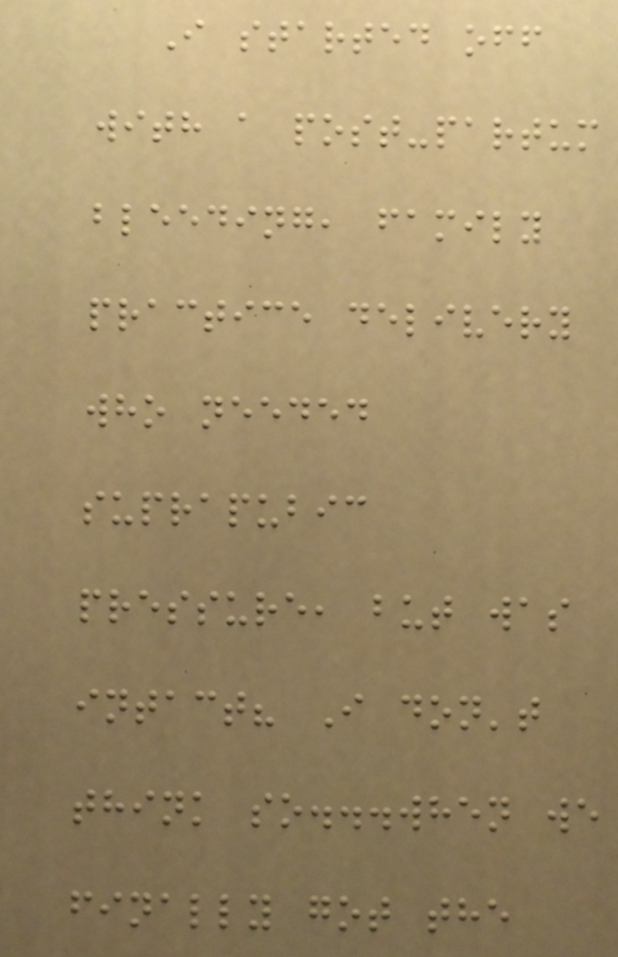I started off
with a post-partum
bleeding, family
practice delivery
who needed
suprapubic
pressure, but was
intact? I don't
think so...when we
finally got the
